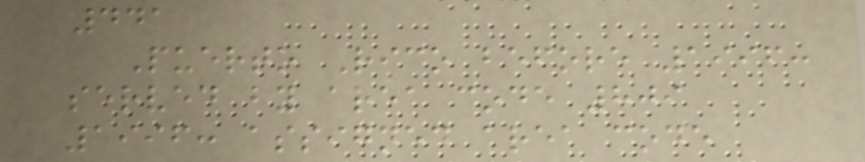441
Puerto Rico before 1996:
served by area code 809
1996: assigned area code
